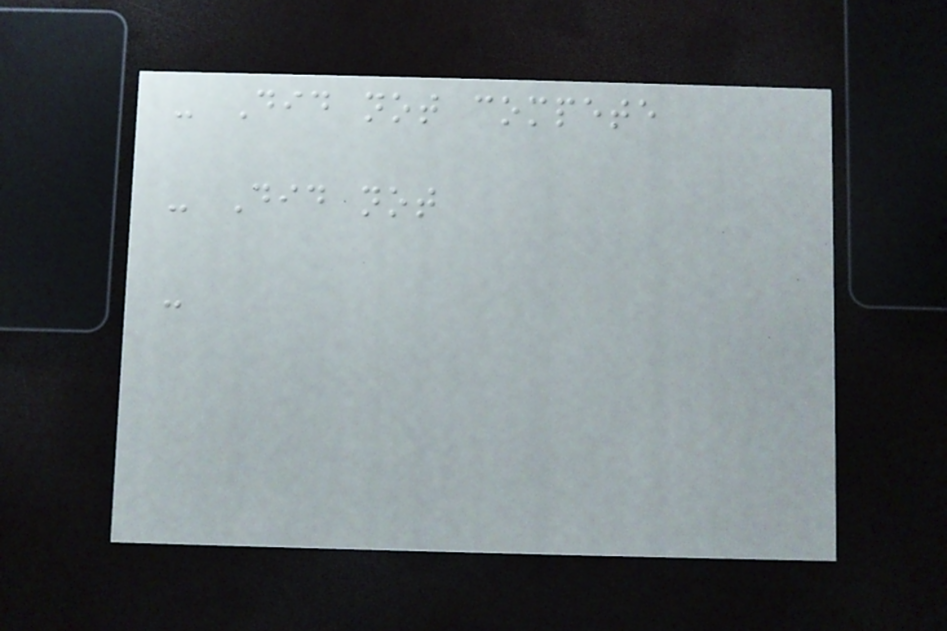- Did not compete
- Did not
-
